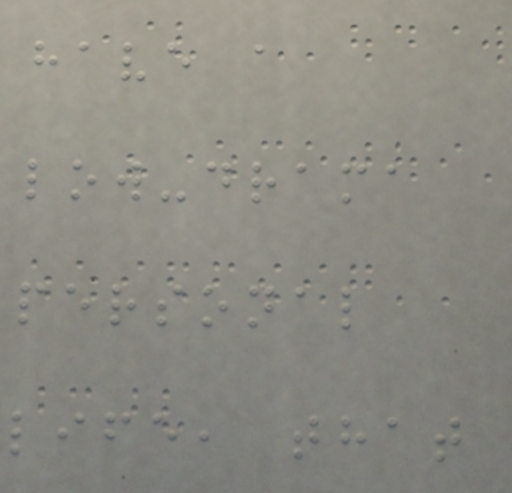have a
low-drama
personal
life, that
